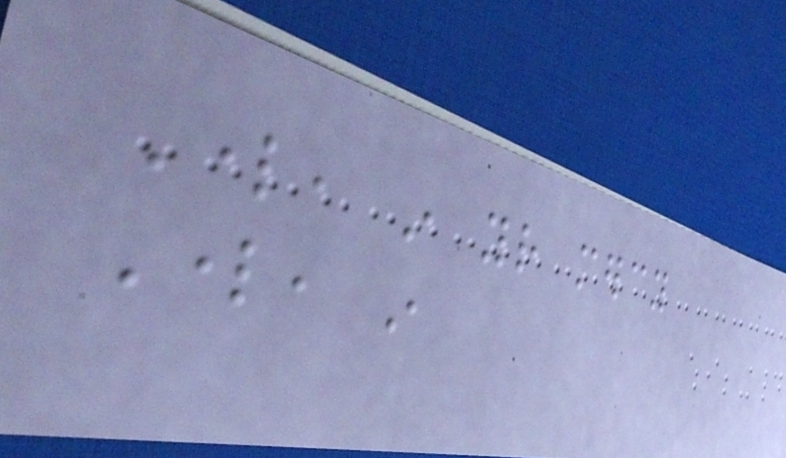Lord, in your mercy
Lord, in
